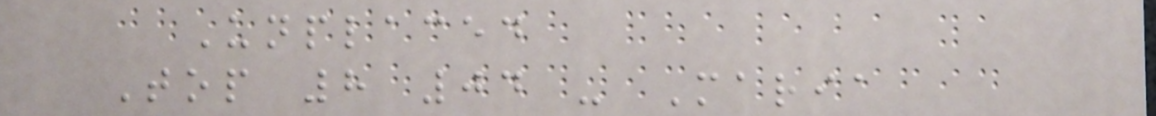Unplaced
Top 8 04 - Maria
